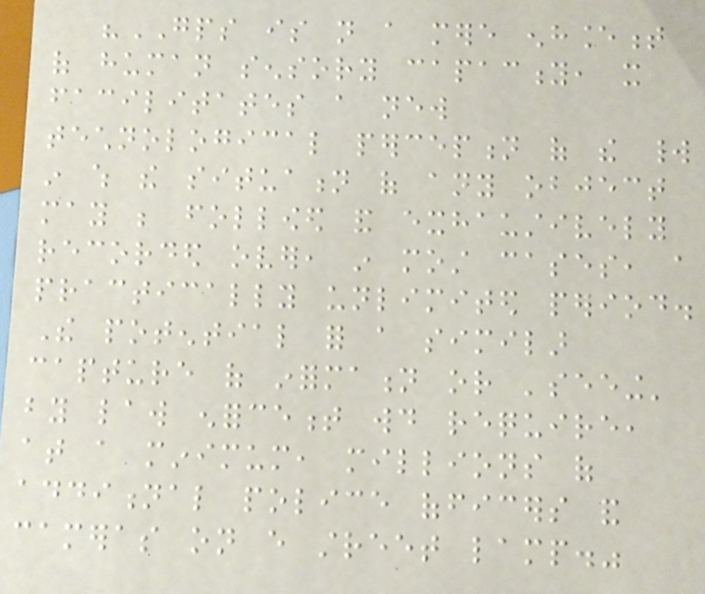"GPS is not a mere enhancement
of human sensory capacity, it
facilitates a new
technological perception of the world
in which the situation of any object
may be followed and exhaustively
recorded over, in most cases, a
practically unlimited period.
The potential for a similar
capture of information or 'seeing'
by law enforcement would require,
at a minimum, millions of
additional police officers and
cameras on every street lamp."
